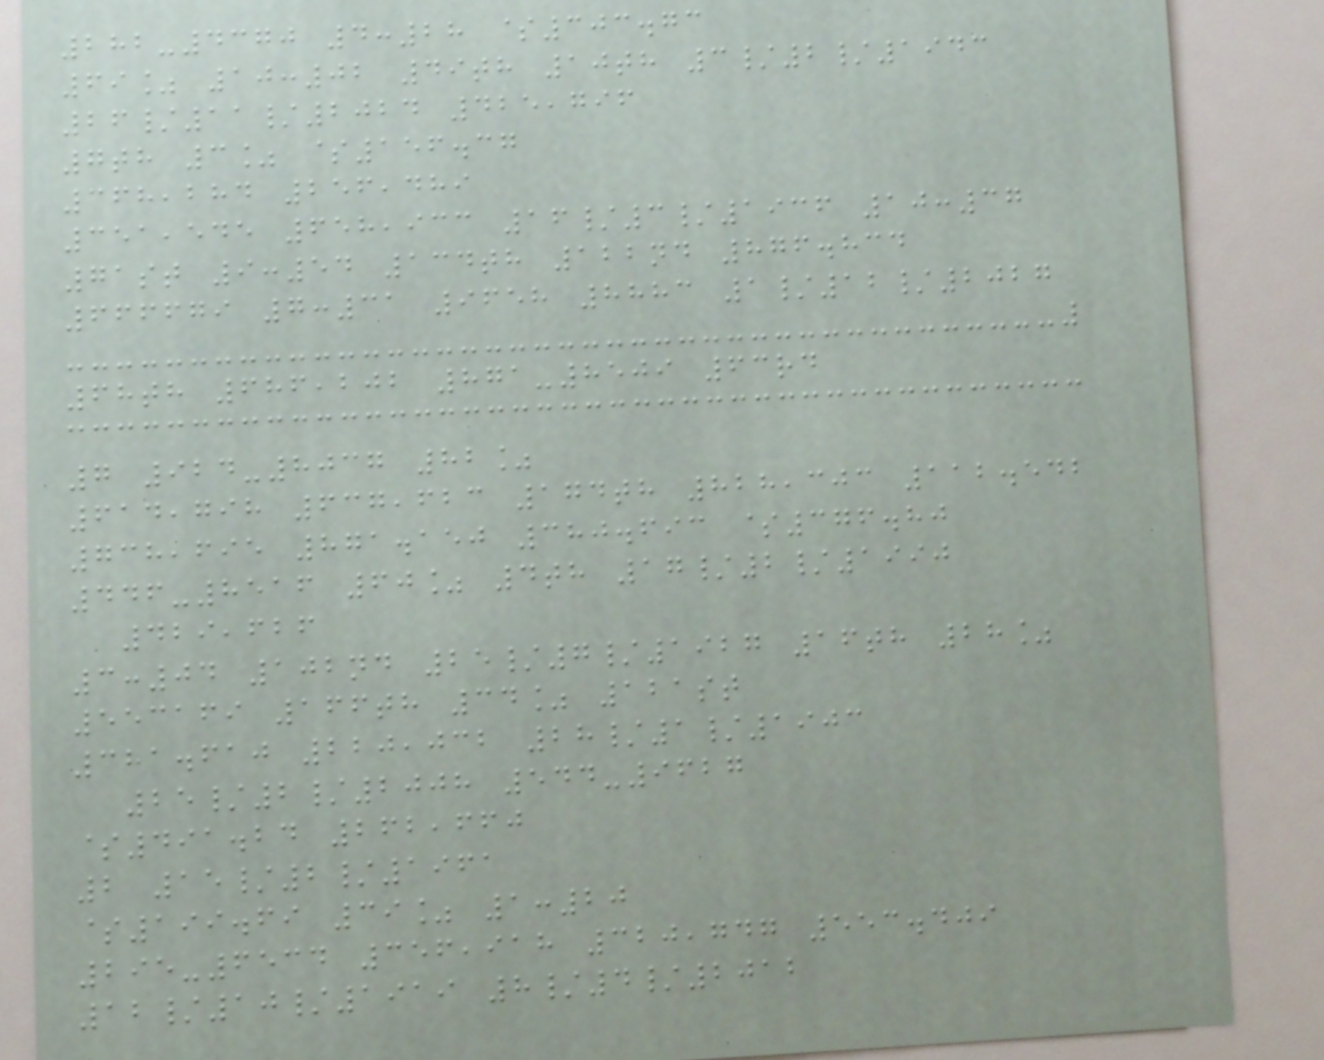282-4370 4:28 $303.73
69% 10:02 49th 10th 3/2/1943
26/11/2024 425,796
7th 3% $156.37
368,284 256,489
351,545 658,933 16/3/1936 10:37
71st 9:54 134th 122nd 876.834
666679 7:31 9658 8883 1/12/2027
68th 686,202 871-8509 63rd
7 924-8037 82%
614,798 637,623 174th 828,303 112.542
738,695 871.150 380.693 $376.80
446-8516 60% 4th 17/2/1990
429,626
3:04 102nd 25/7/1927 16th 28%
553169 166th 34% 121st
381.610 220,032 28/1/1903
25/2/2008 544-9627
$491.24 262,660
2 15/2/1961
$199.69 39% 1:20
295-6534 356,918 320,747 553.409
12/10/1919 8/4/2012
